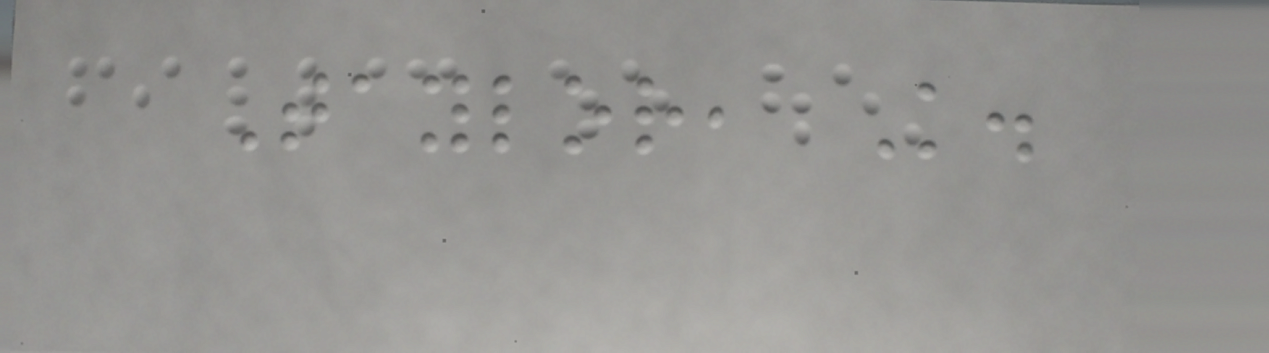Taylor, K.
